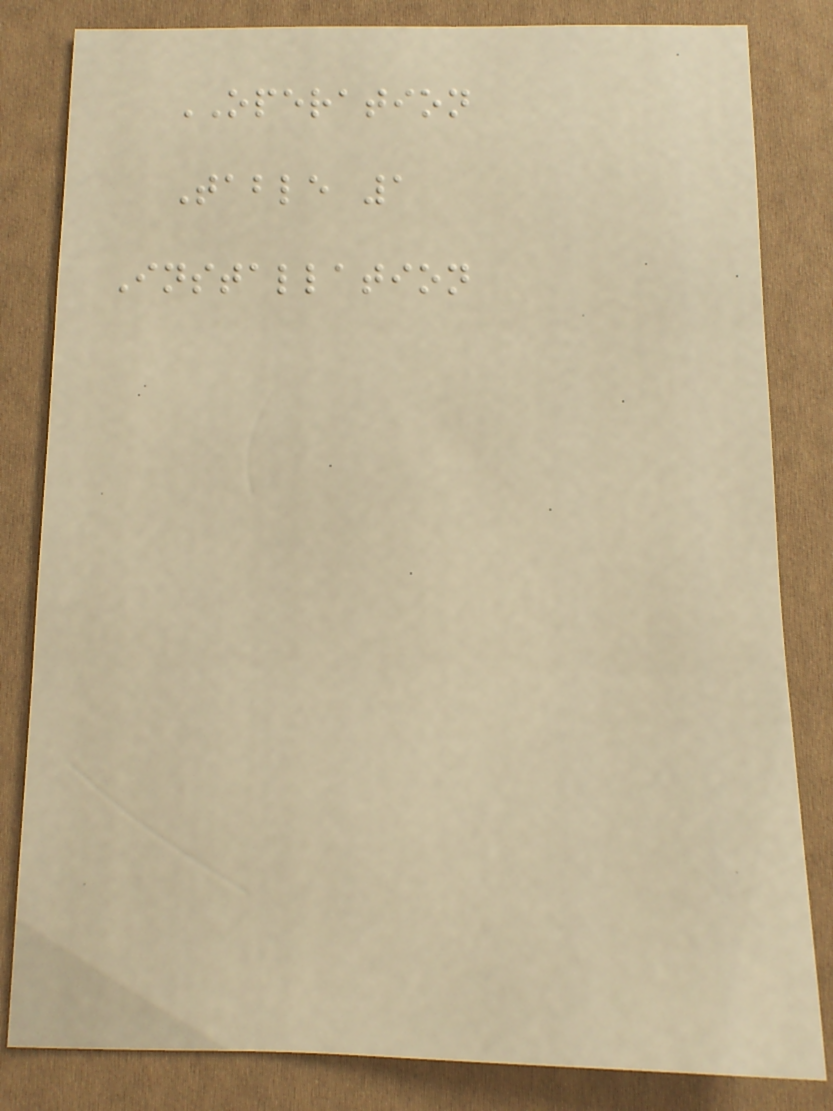OPERATION
Table 1
Installation
